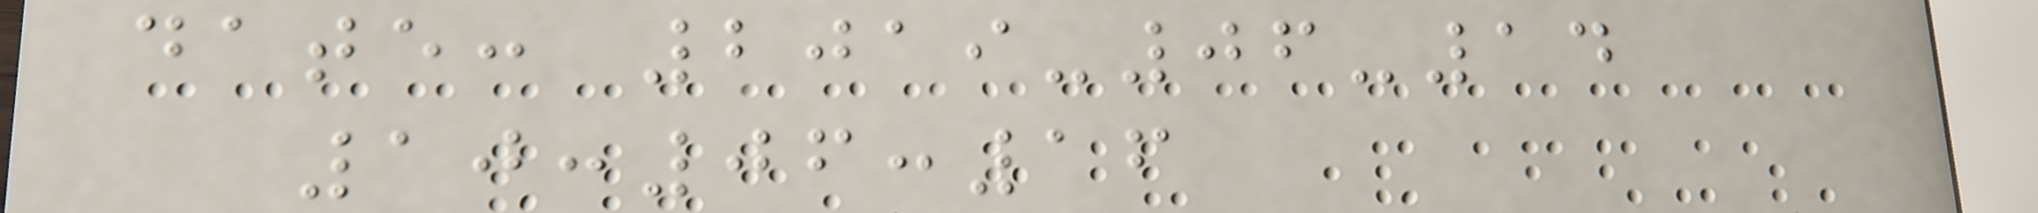date: 2019-06-14
10:06:16
